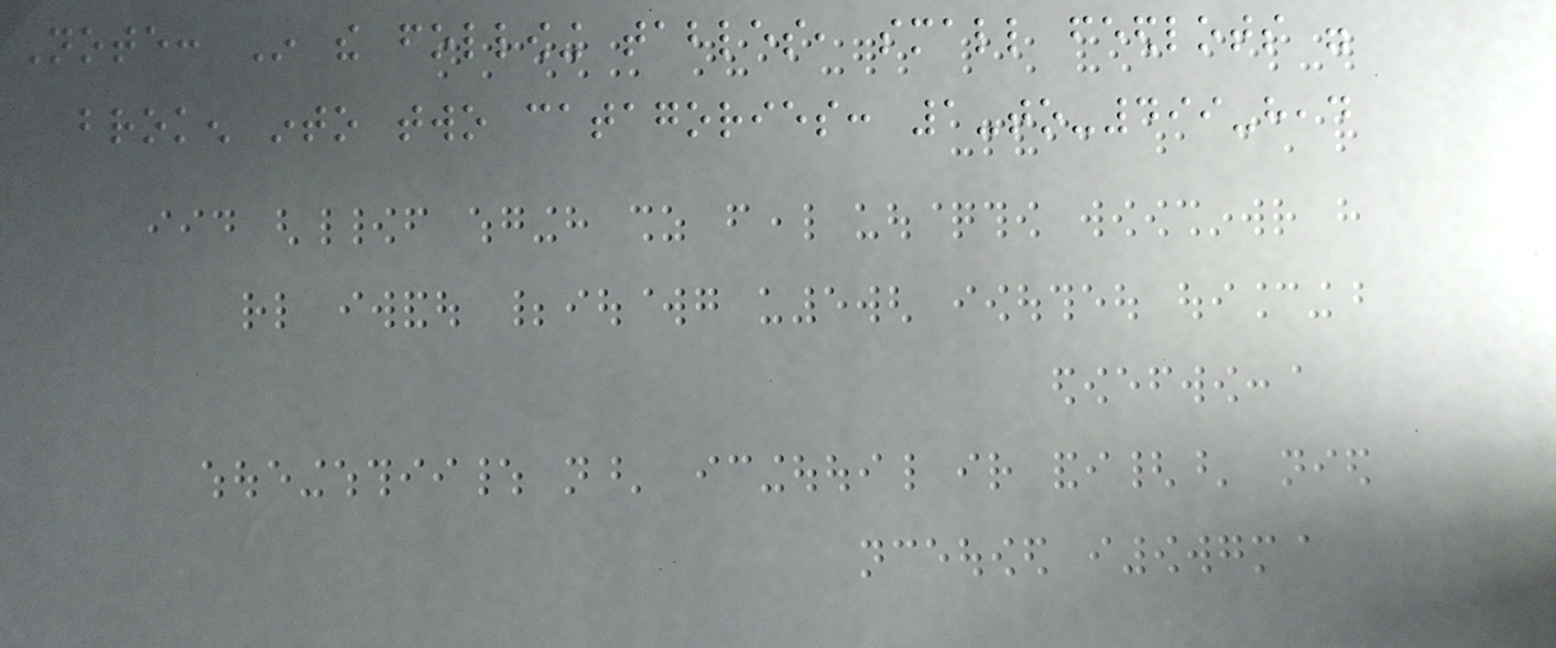Note: In the following tables, small feedlots were
broken into two catagories: 1-to-499-head
